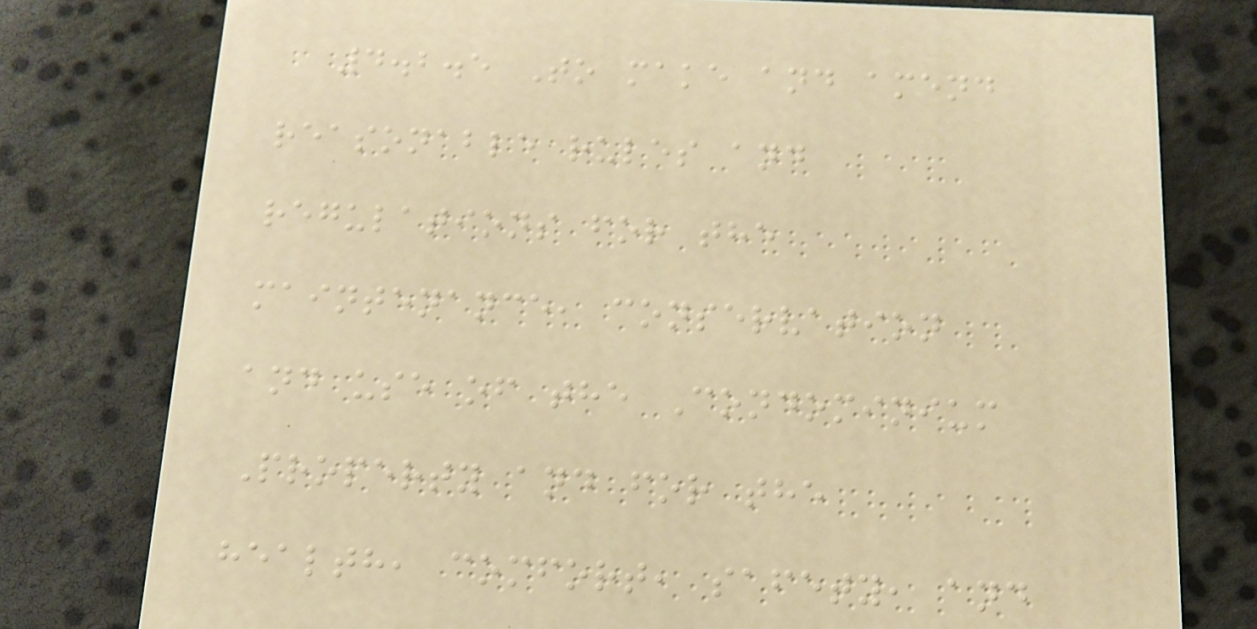4.2.5 To make and amend
reasonable rules and
regulations for the
maintenance, conservation
and use of the Condominium
Property and for the
health, comfort, safety, and
